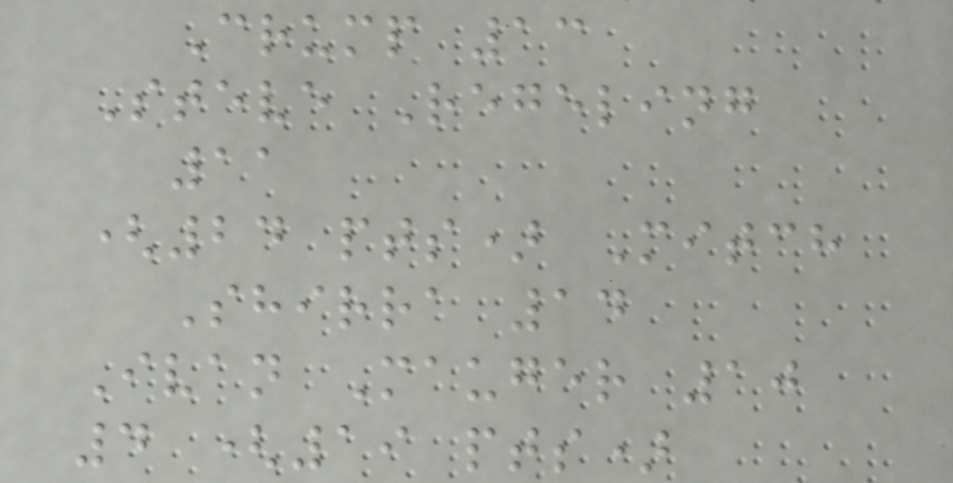Crump 13
Steve Regeling
11
(24 pts) Mitch
Shirra 14
Ivan Mauger 10
4 (19 pts)
